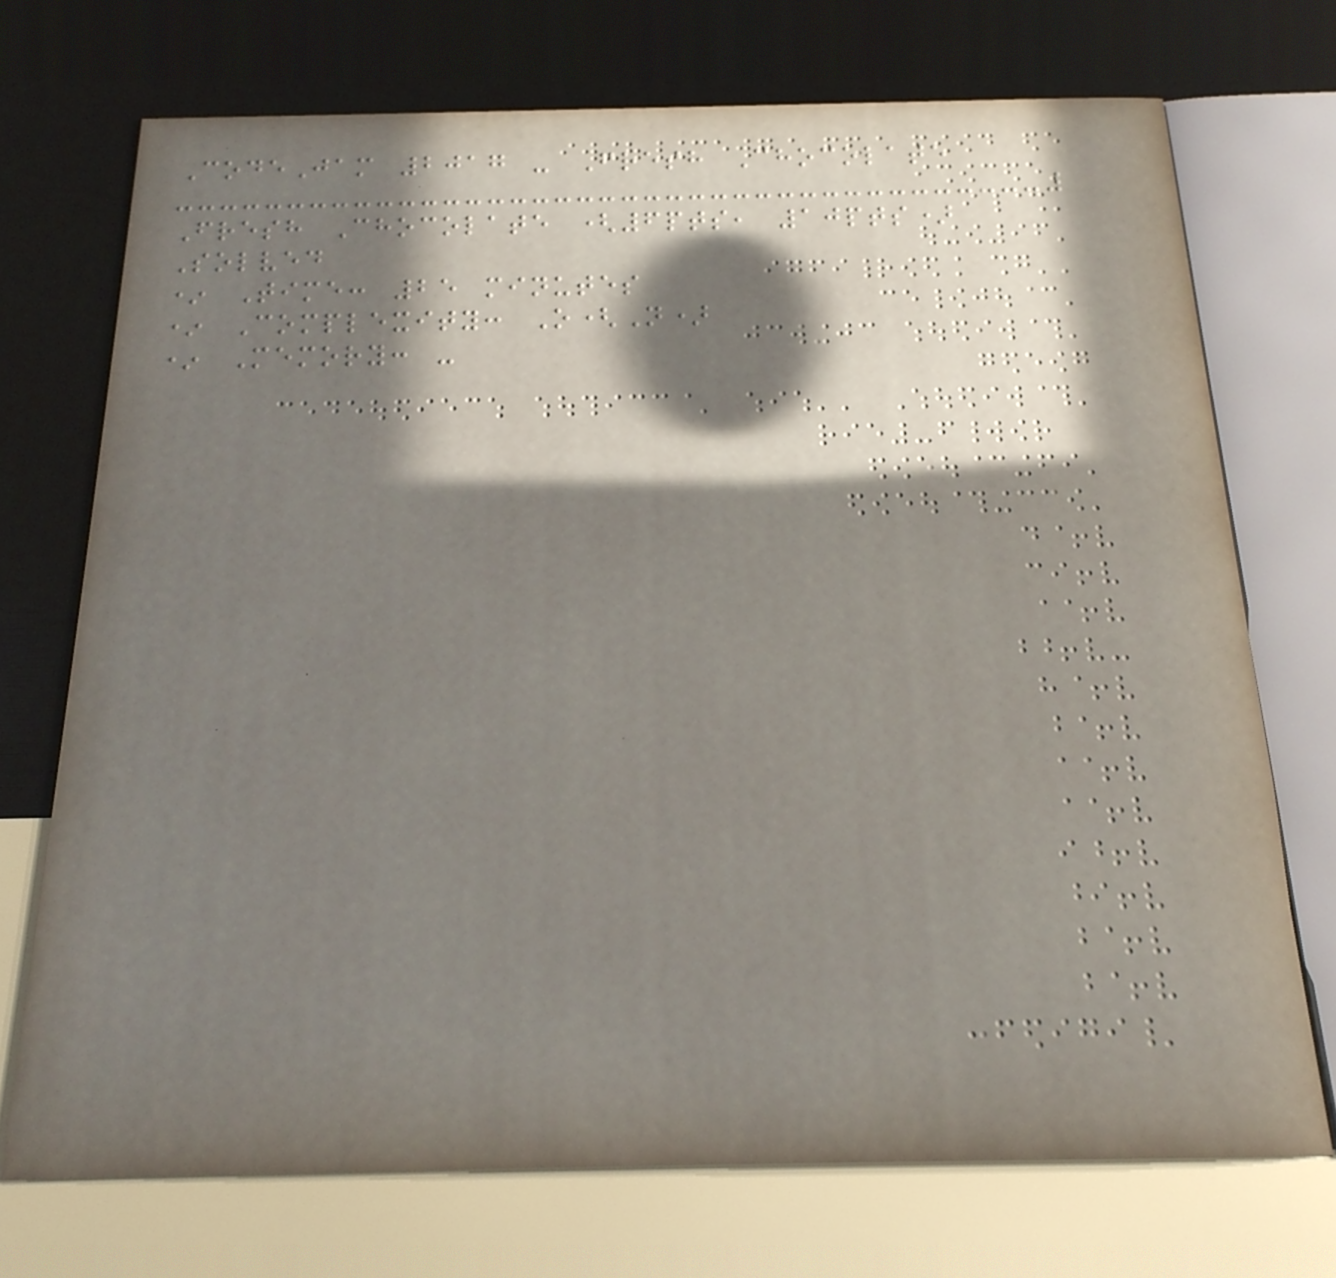CodeJam 2017 - Fresh Chocolate
Fresh Chocolate (6pts, 10pts)
Solved
* Time: 25 minutes
* Complexity: O(N)
* Memory: -
